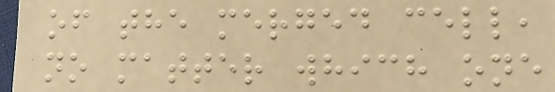of the merged cell,
no matter which one
